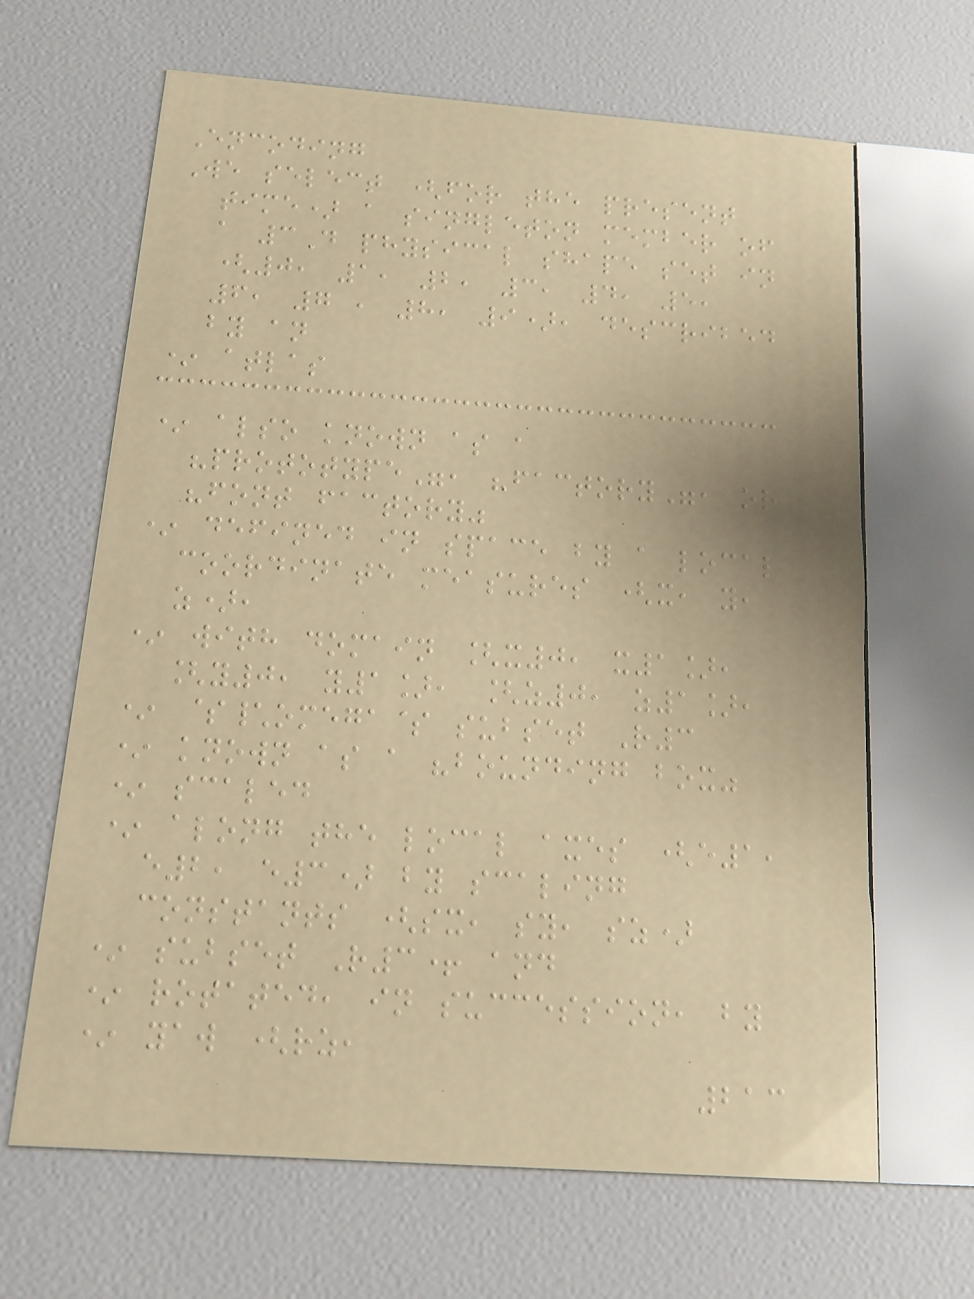Encoding
We select (for the present
time) a singleton member of
a 3D physical shape set in
(0, 1, 2, 3, 4, 5,
6, 7 , 8, 9), described
by an
* atlas
* also known as a
"prototype", "factory", or
"font factory"
* defined in space by a local
coordinate measures (x, y,
z),
* with domain [x0, x1],
[y0, y1], [z0, z1],
* $\omega$ subset R3
* known as a "bounding box"
* scaled
* along the local axes (e1,
e2, e3) by scaling
constants (sx, sy, sz)
* subset R3+ and
* rotated, in succession, by
* yaw (rz,
213
